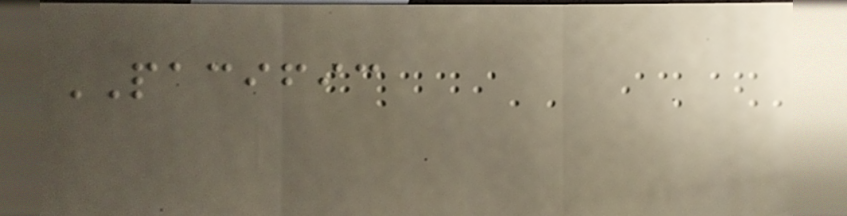PACIFIC
